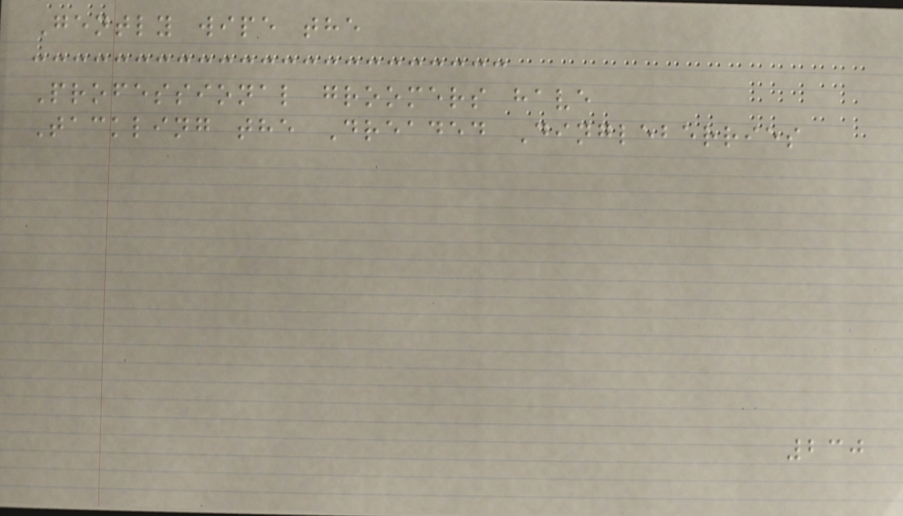Gently wipe the
Professional groomers have
Tackling the Dreaded Dingleberries
230
